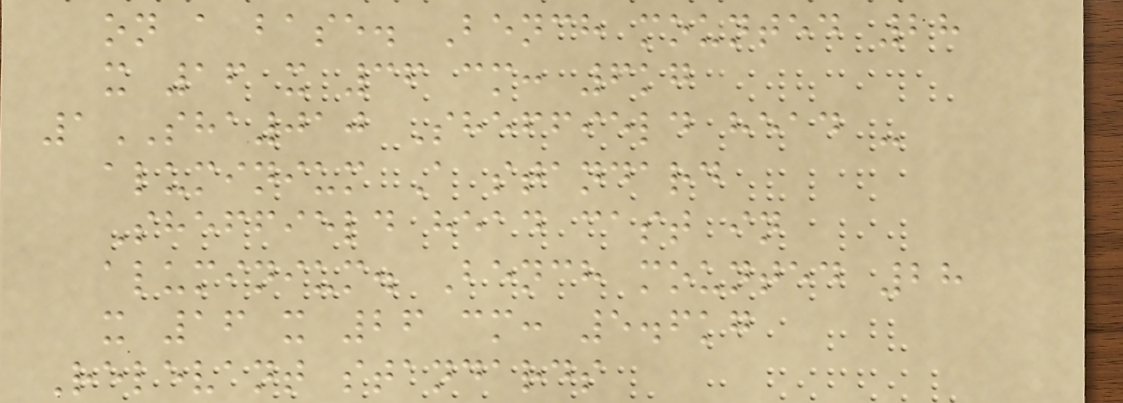on a base. Bench mounted 28
x 16 x 36 cm: 6kg
1SHA010 Sheffield head -
aluminium A standard
Sheffield head cast in
aluminium. Bench mounted 28
x 16 x 26 cm: 5.6kg
Relevant standards
